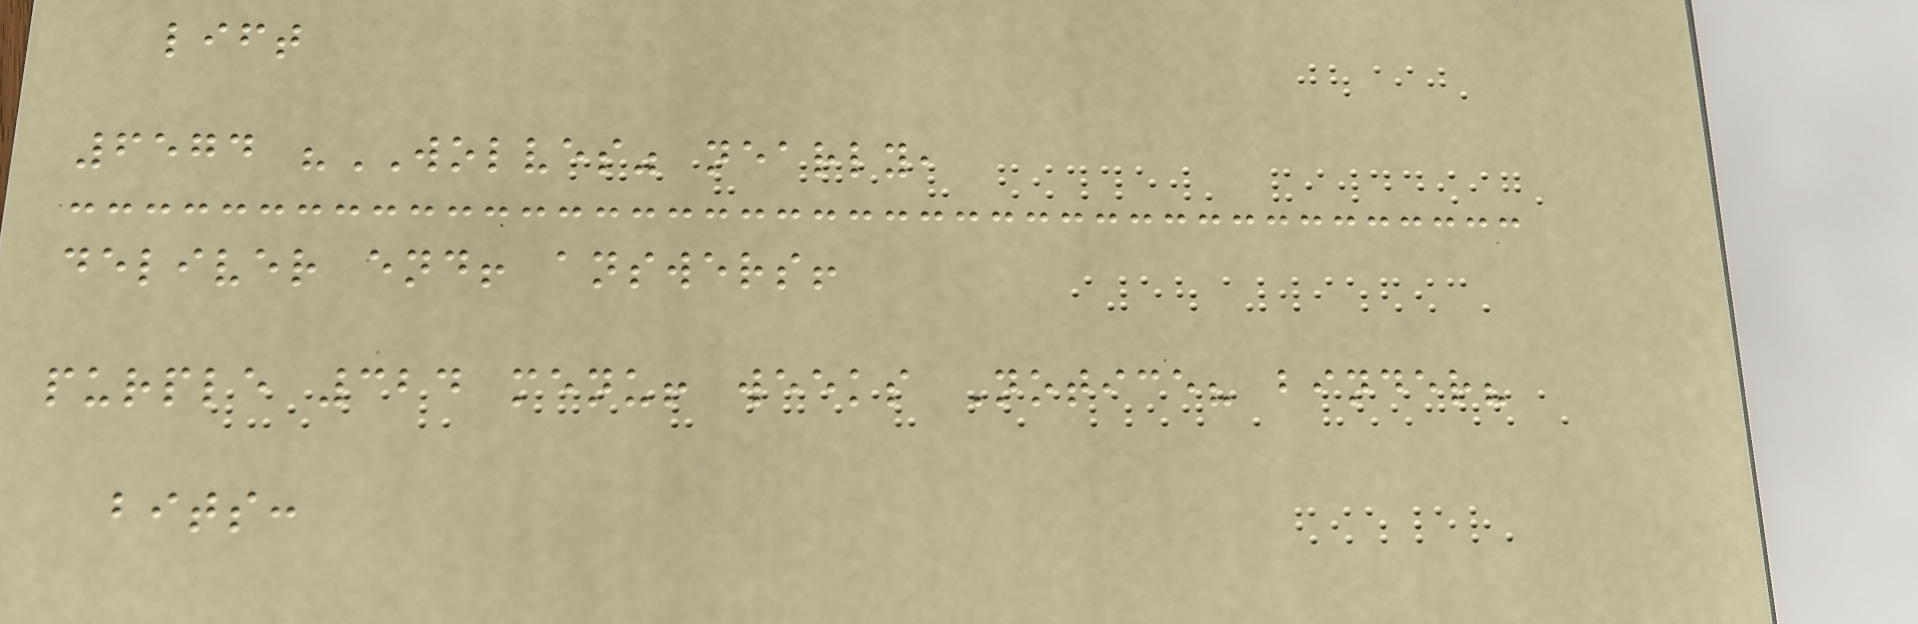lift
6574 "WOLVES" nearly,
deliver end! answers!
purple 324 menu! weeks Notice? binder?
bits:
